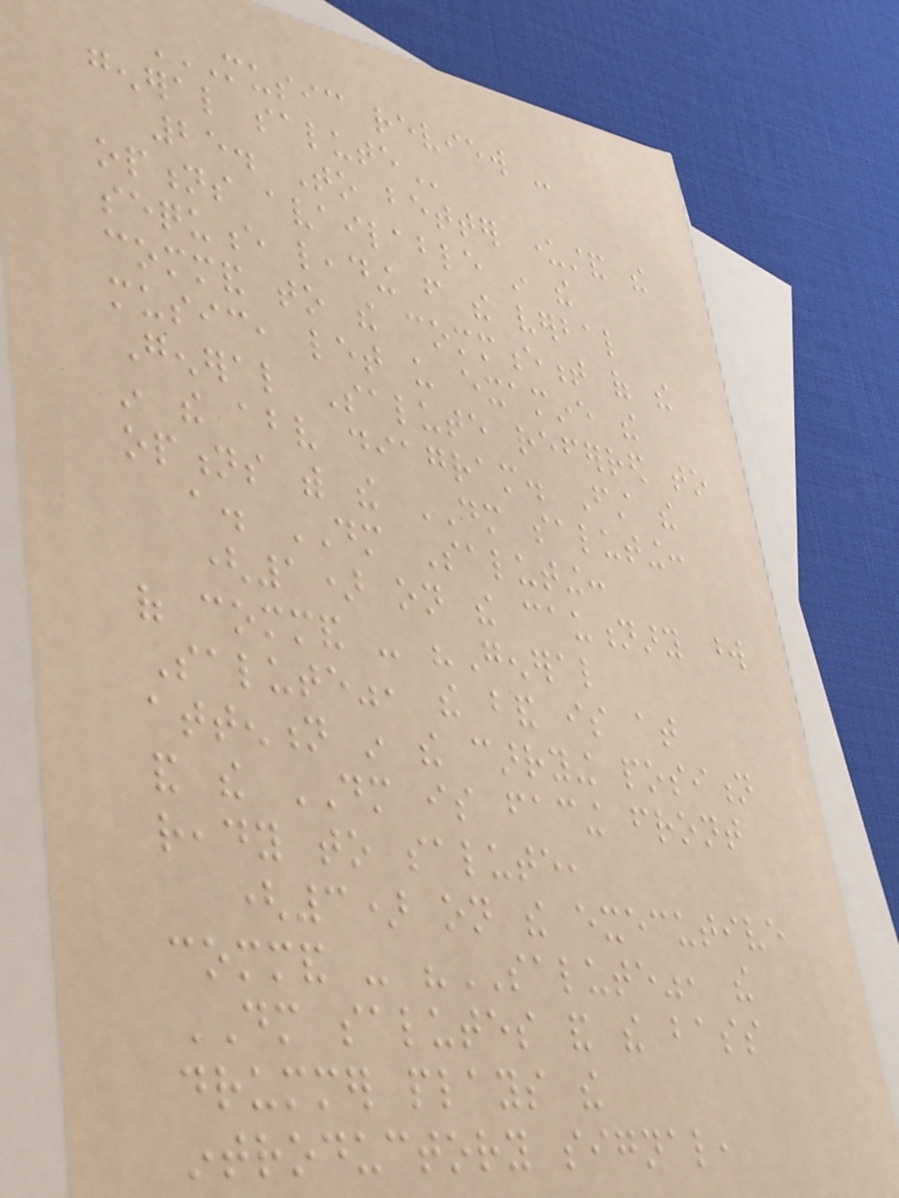MUSIC REVIEW -
GENERAL SALUTE
25. To better understand the
options available in the
sequence leading from the verbal
command to the commencement of the
music, let us examine the
General Salute referred to
in the above diagram. First the
options with the DM saluting:
a. DM Saluting:
(1) on the cautionary word
of command - "General
Salute", the band is at
attention in the carrying position
and the DM is facing front
ready to salute,
(3) on the executive
command - "SALUTE", the
DM salutes and the bass
drummer plays the
introductory signal,
